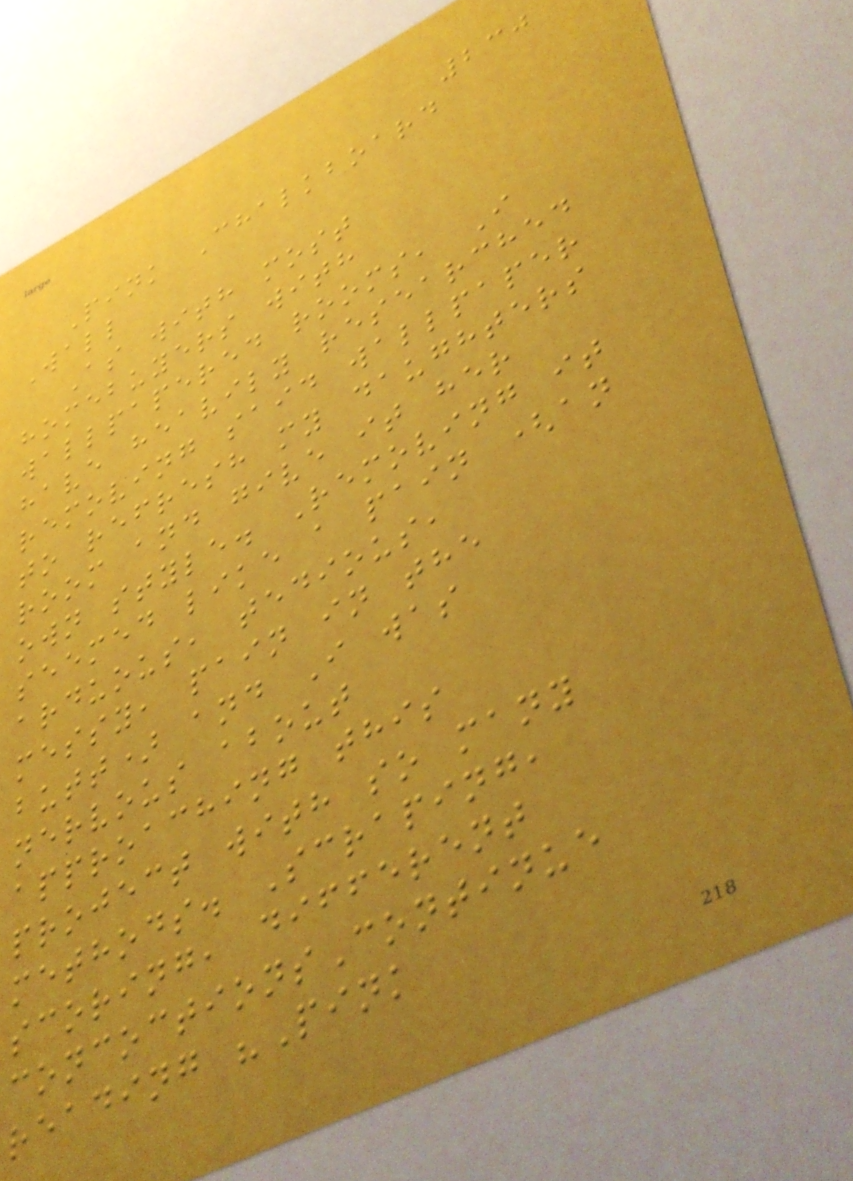230
Pink Chalkboard
Wall
As with most
homebuyers with
wallpapered rooms, I
have heavily researched
removing said wallpaper
to refresh my daughters
room and give it her
own style. Removing it
seemed like a pain (an
arduous, tedious,
messy, pain in the
butt) and I was
nervous about
approaching this
project with so many
methods. Scraping,
scoring, different
concoctionsContinue
reading "Pink
